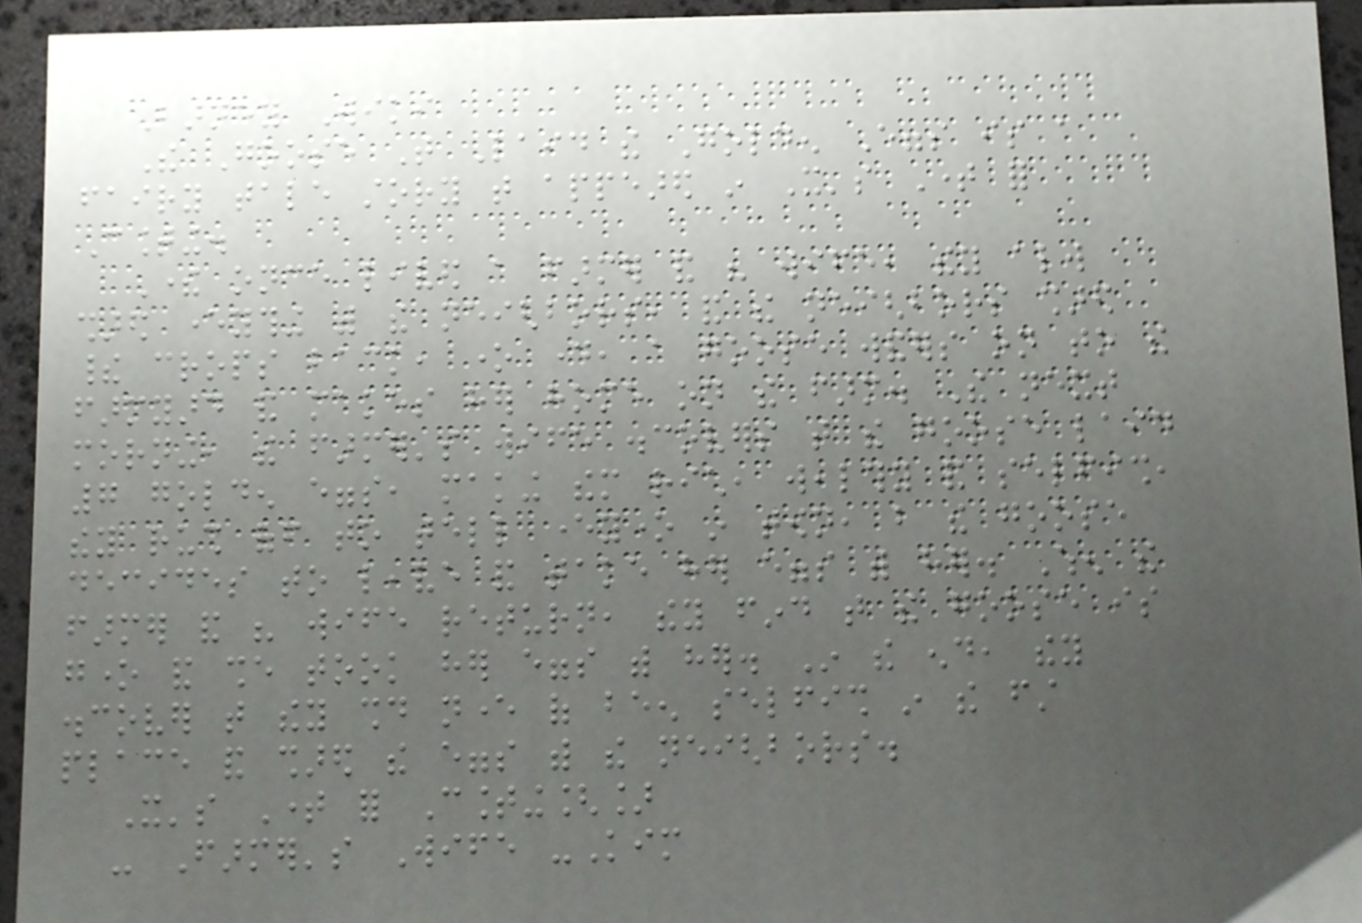Barney Wiki
The Goose That Laid the Golden Eggs is a
fairy tale story that appeared in It's Time for
Counting.
There once lived a farmer and his wife, they always
shared everything with the neighbors, and the neighbors shared
their crops back, one day, a goose wanders on to the
farmyard and makes her home on the farm. The next
morning, the farmer's wife discovers that the goose laid
7 golden eggs, making them rich, wealthy and selfish,
they rush off to tell everyone in town, but the goose
decides to leave and take her eggs with her. When the
farmer and his wife return, they find that the goose is
gone and she took her eggs with her. In the end, they
discover that they should never of been selfish in the first
place and shared the eggs with the neighbors.
It's Time for Counting[]
- Farmer's Wife -Kim
